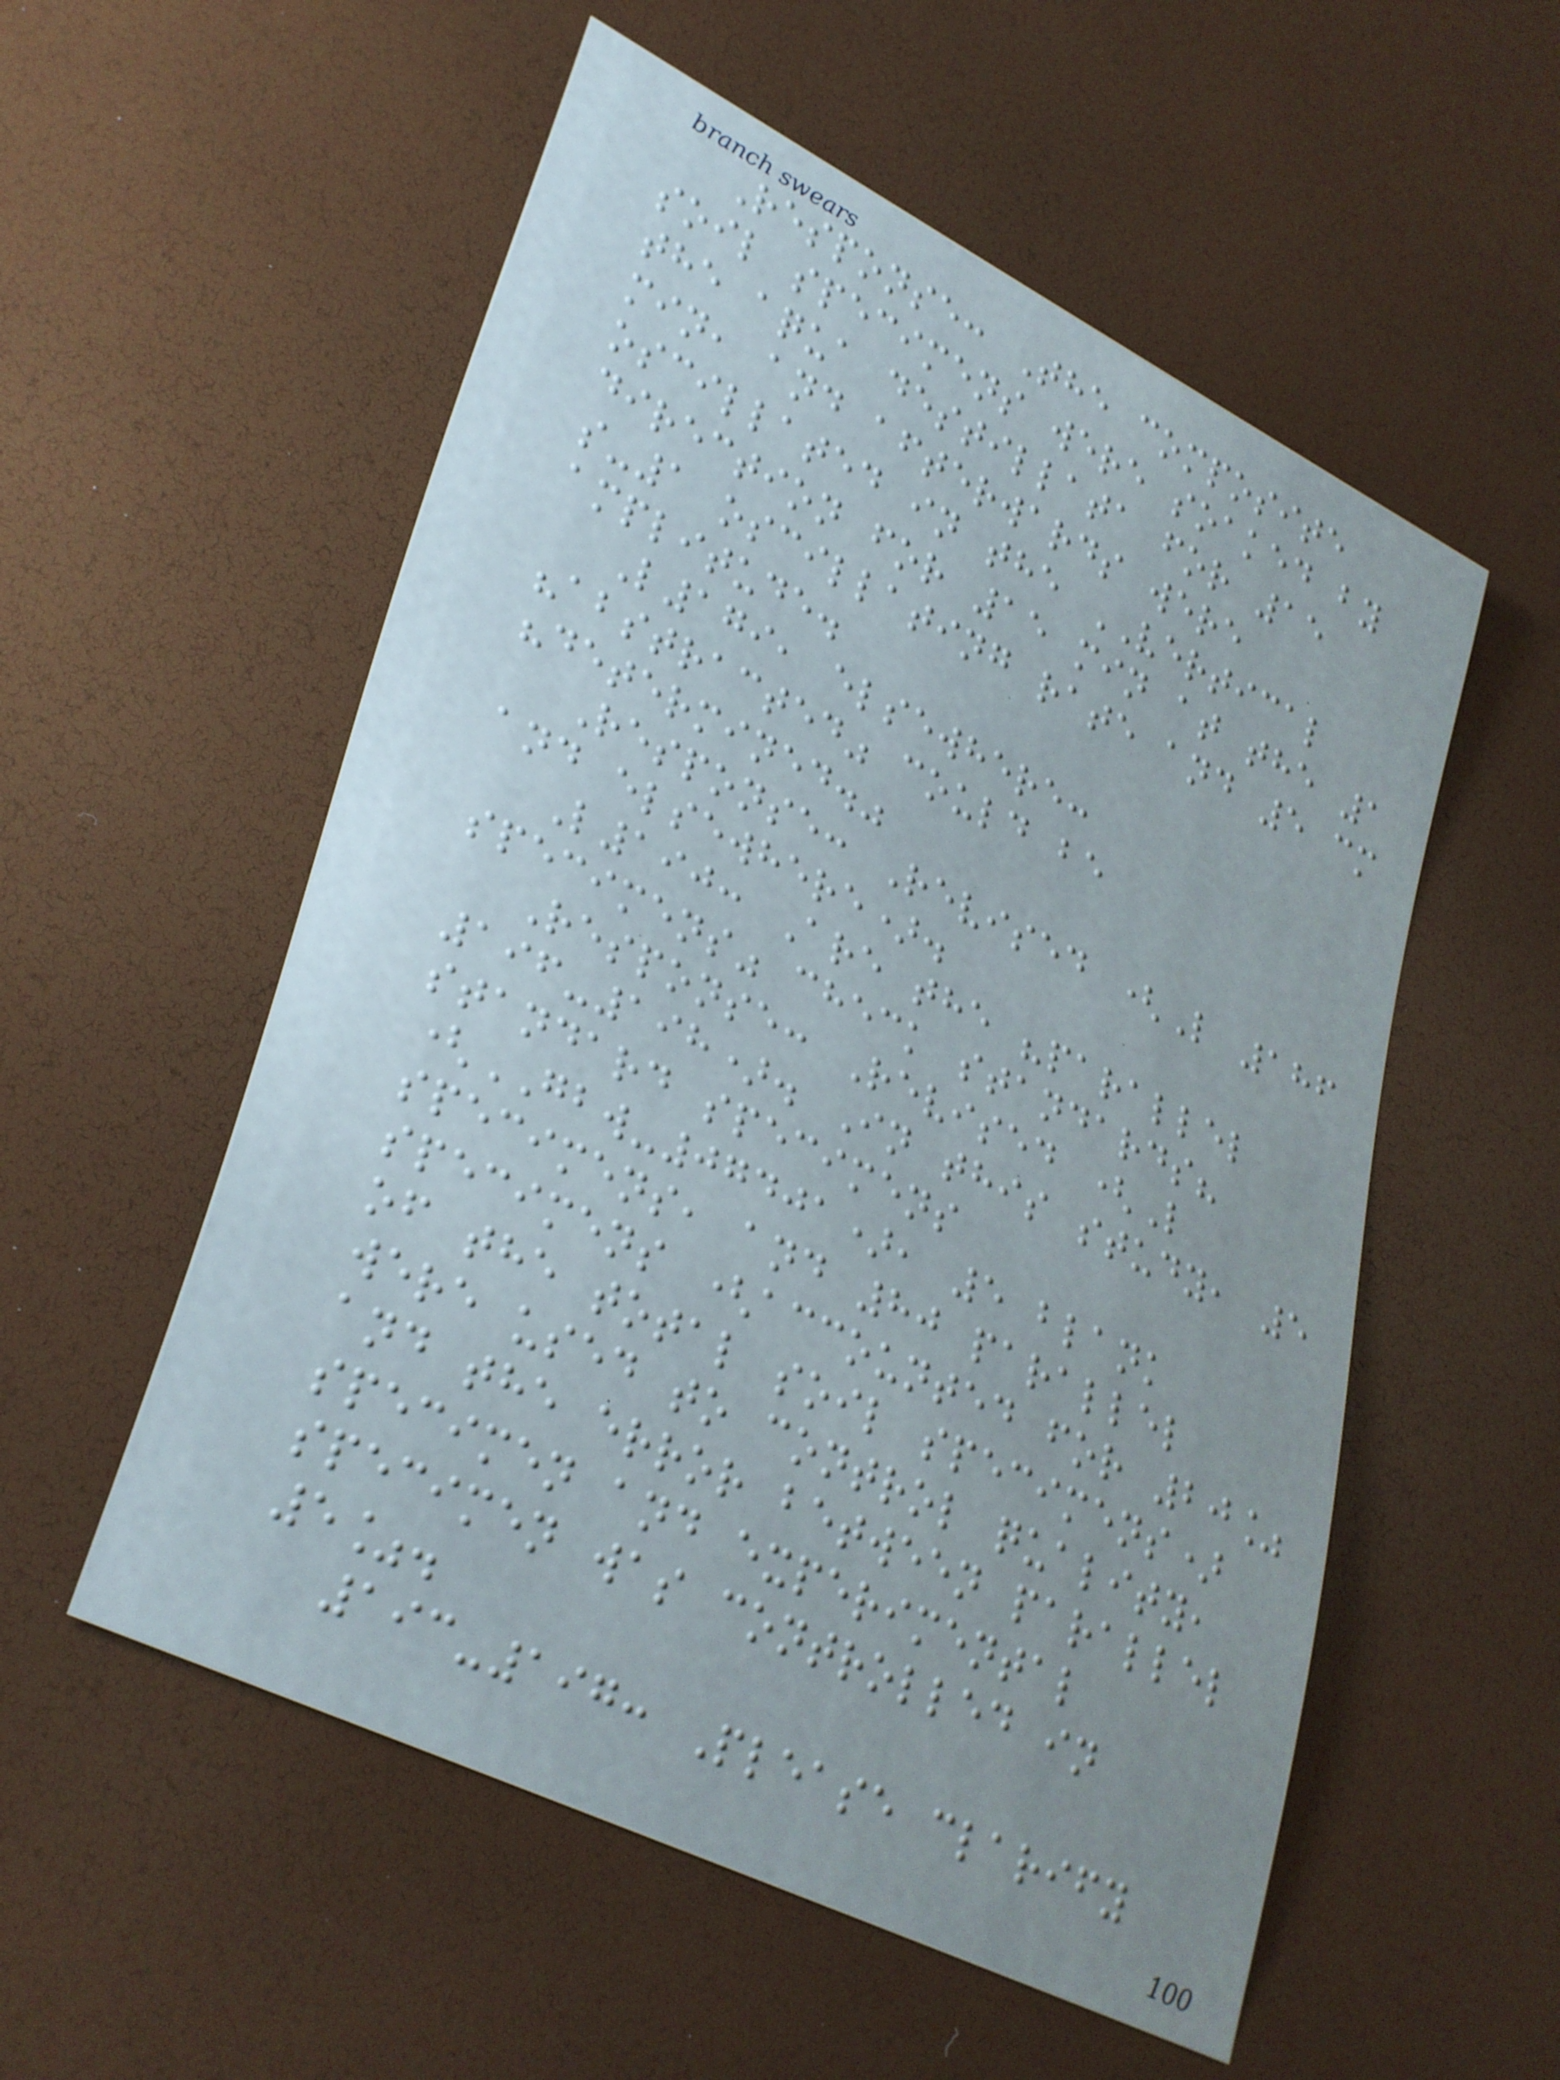Response: The composite
soil specimens were soaked by
the aqua destillata for 15
min, and afterwards were
oscillated in the VERTICAL
direction for 15 min at the 1
s-1 oscillating rate and 5 cm
amplitude.
L179, elsewhere:
"abstracted" could be
"determined."
Response: Revised (L 186
and elsewhere).
L190: Are the "parallel
specimens" check standards?
Response: Revised (L
196-198). In this study, 5
standard specimens
(GBW-07401), 5 blank
specimens, and 80 parallel
specimens (accounted for 20%
of the total soil specimens)
were used to control quality,
and the error between parallel
specimen and experimental
specimen was controlled in
5%.
193-197: Please clarify
